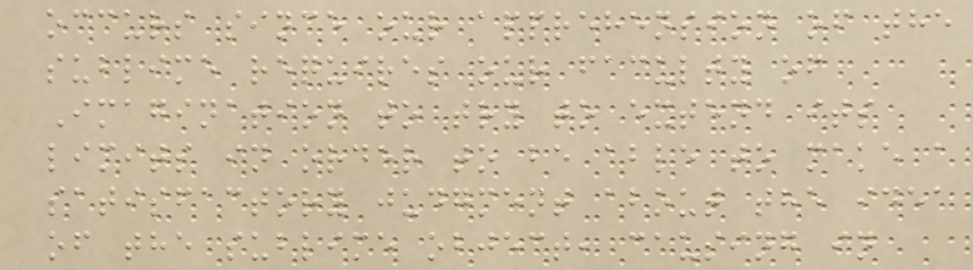occurs since our apprehension of the
sublime requires our faculty of
Imagination to try to extend its
limits in order to be able to make a
satisfactory judgment about the idea
of the sublime object, causing in
